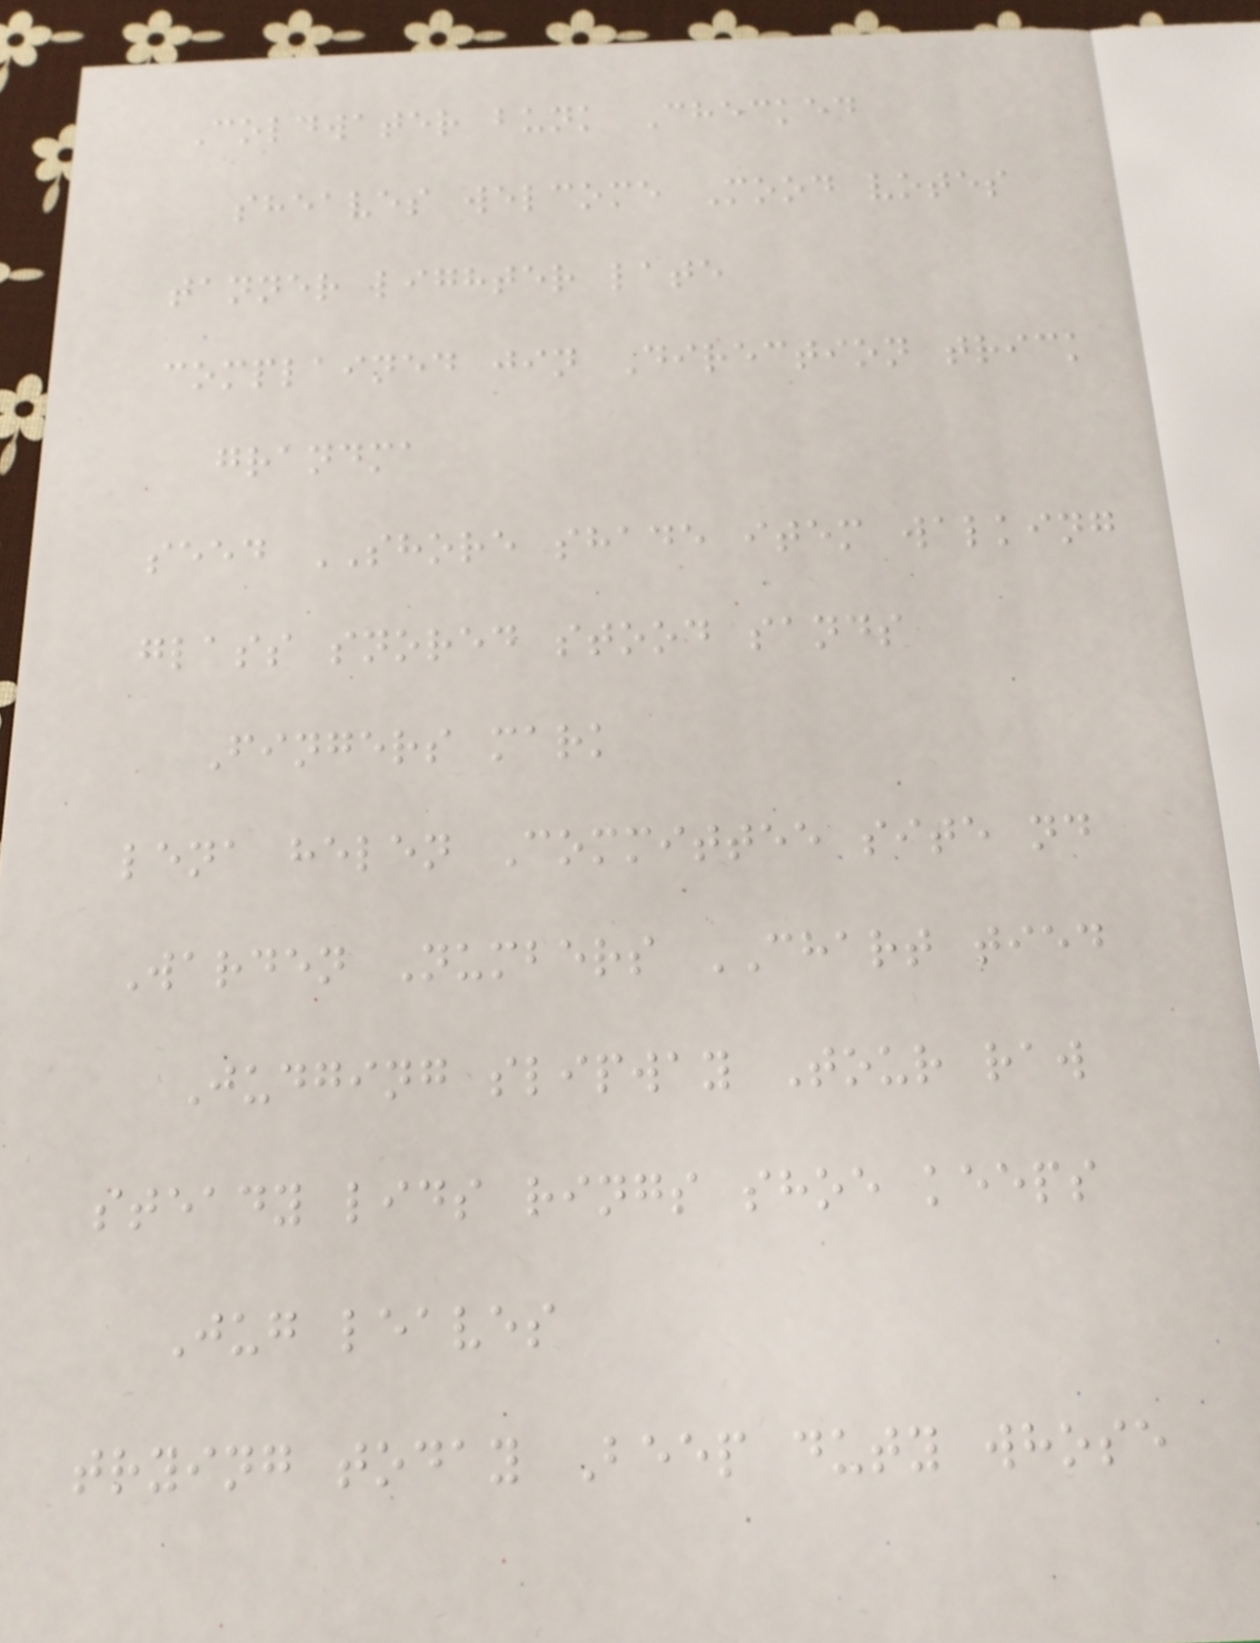Coldwater bunk Checked
sheaves welcome Mood votes
tanner lighter late
complained jin Direction trick
grandma
seed SHORE shade item walking
glass snored stood sands
Fingers mark
lena helen Committee site nd
Warden Numbers CHART tied
Judging slipway Tour raw
steady lids rings shoe keeps
Jug leaves
trying today Beep duty whose
